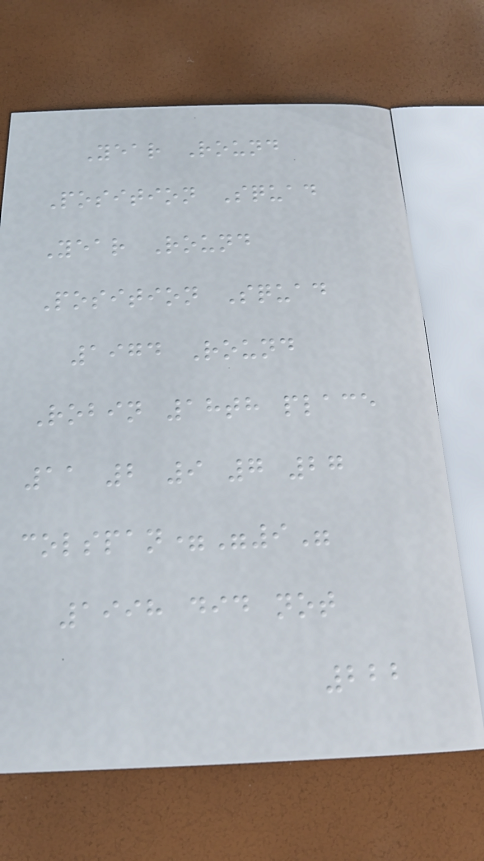Year Round
Position Squad
Year Round
Position Squad
1974 Round
Robin 18th place
11 2 9 7 27
colspan="9"
1998 did not
222
